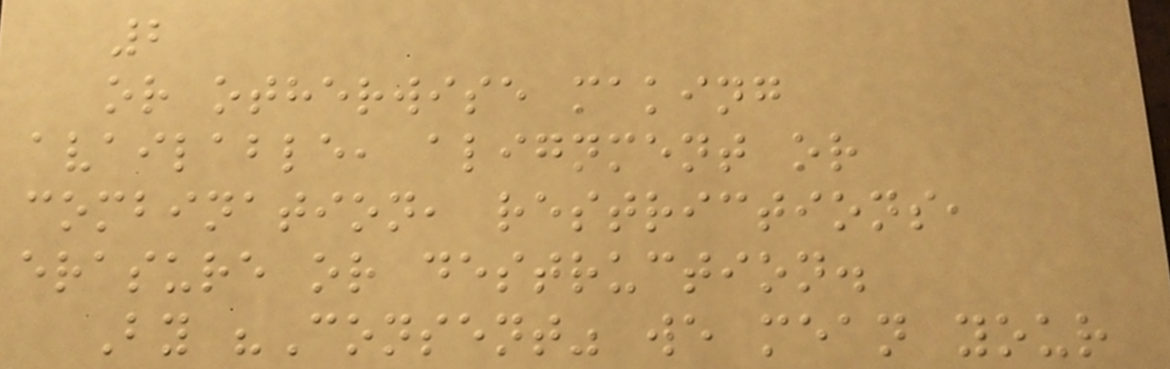2
or otherwise making
available, alignment or
combination, restrictions,
erasure or destruction.
By "Consent" we mean your
